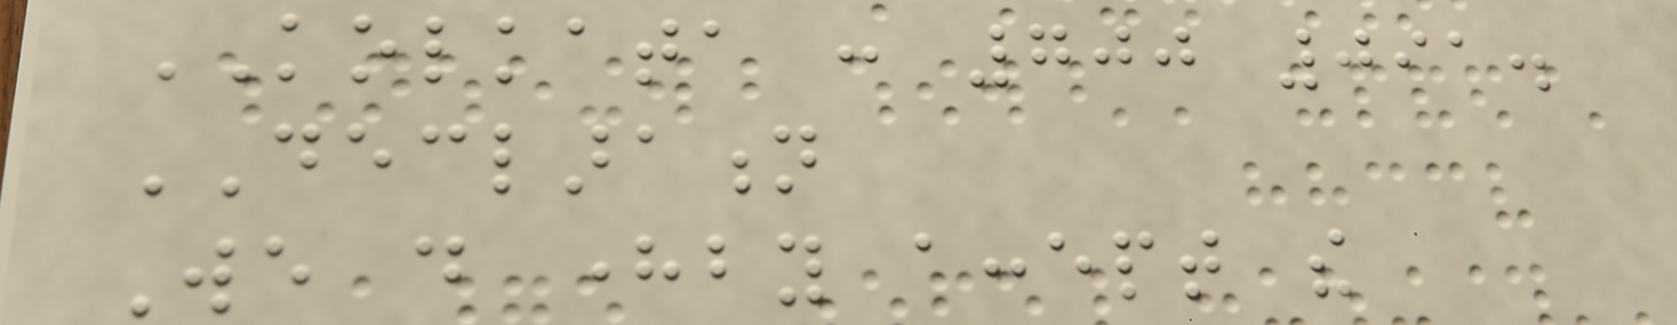KOLKATA : 700 091.
DECLARATION
We do hereby accept the
